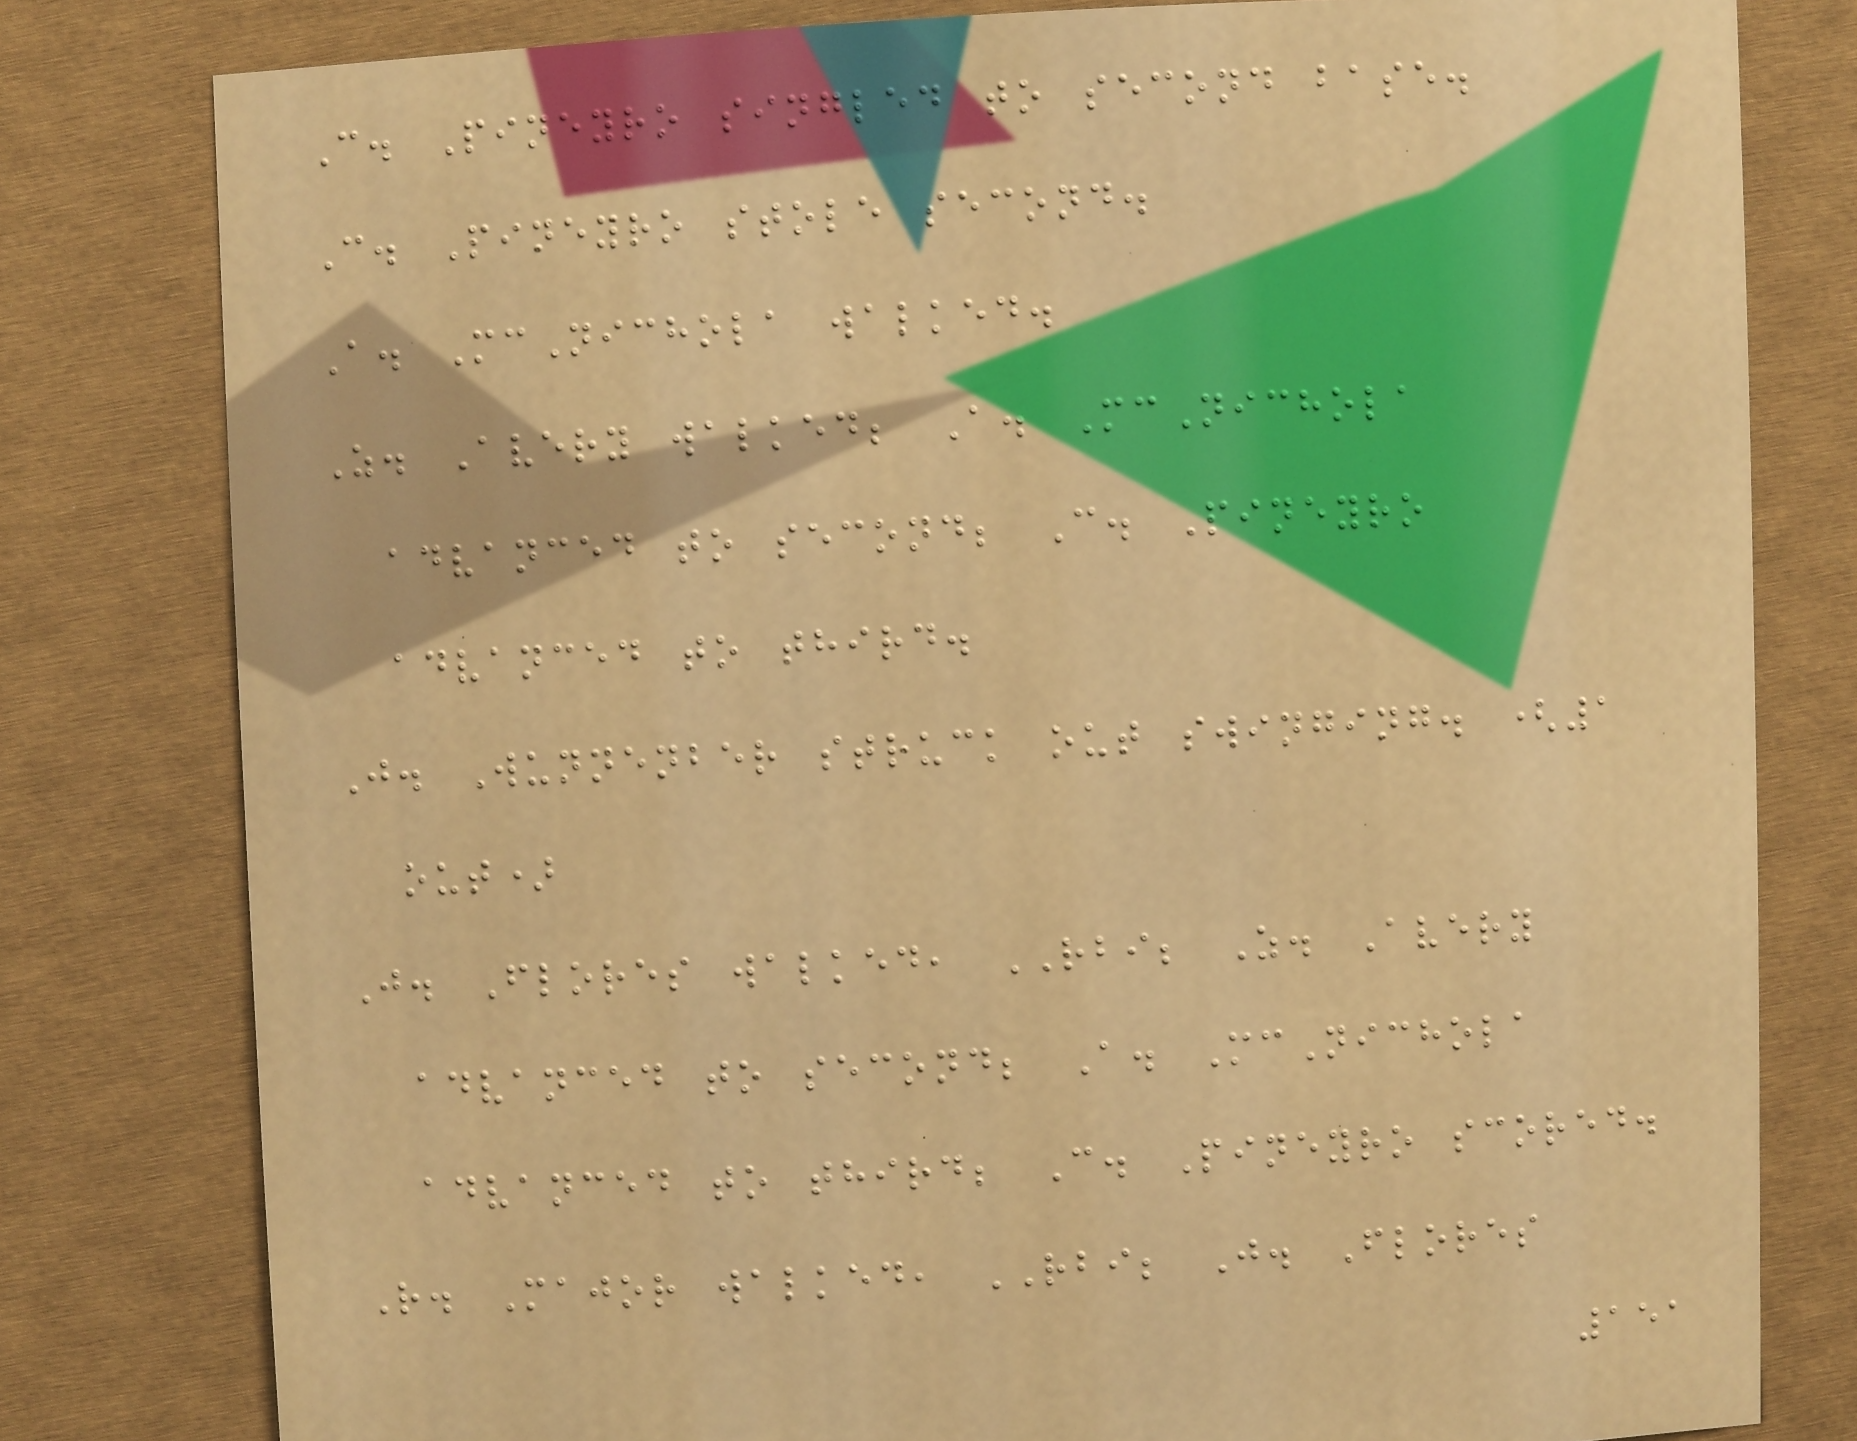C. Pineyro singled to second base.
C. Pineyro stole second.
A. McNichola walked.
Z. Avery walked; A. McNichola
advanced to second; C. Pineyro
advanced to third.
J. Wunnenber struck out swinging. (1
out)
J. Flores walked, RBI; Z. Avery
advanced to second; A. McNichola
advanced to third; C. Pineyro scored.
R. Major walked, RBI; J. Flores
151
